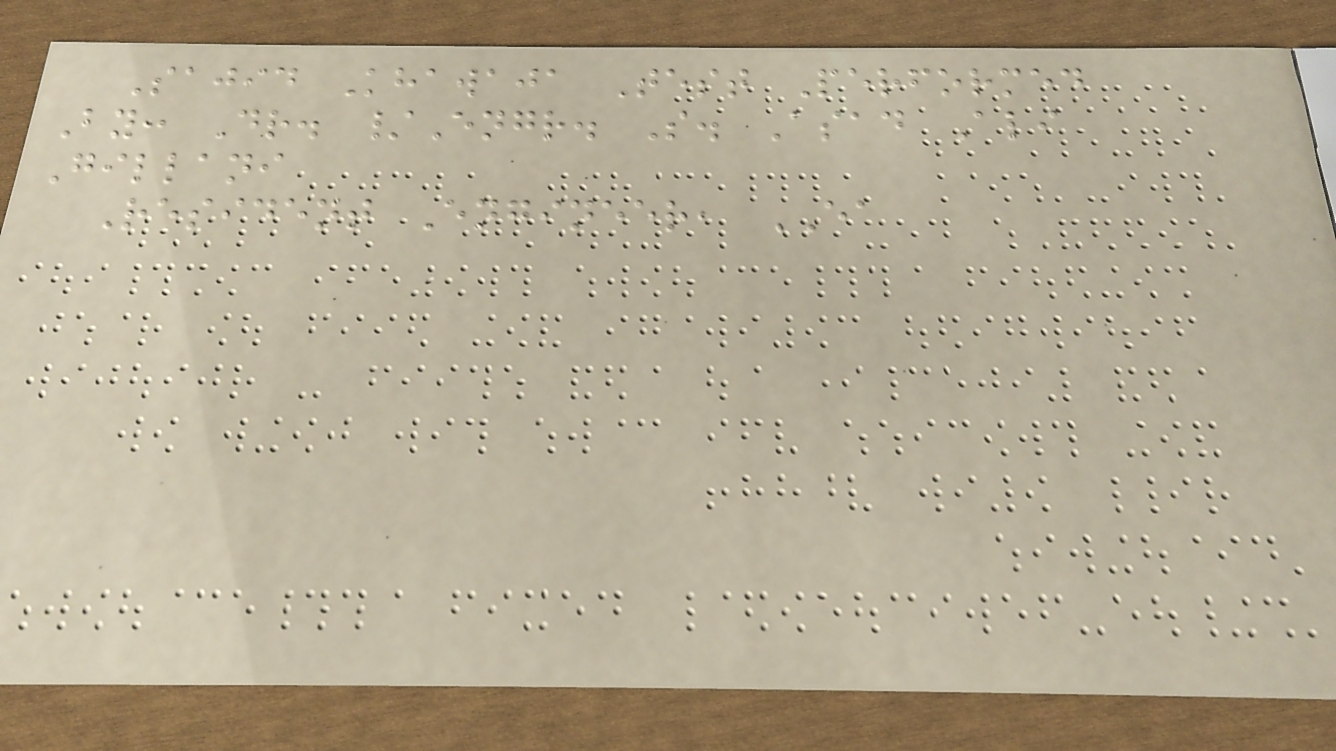Sajid Khawaja Test Performed
By: Dr. /Engr. S. Asad Ali
Gillani
Resident Engineer, EA
